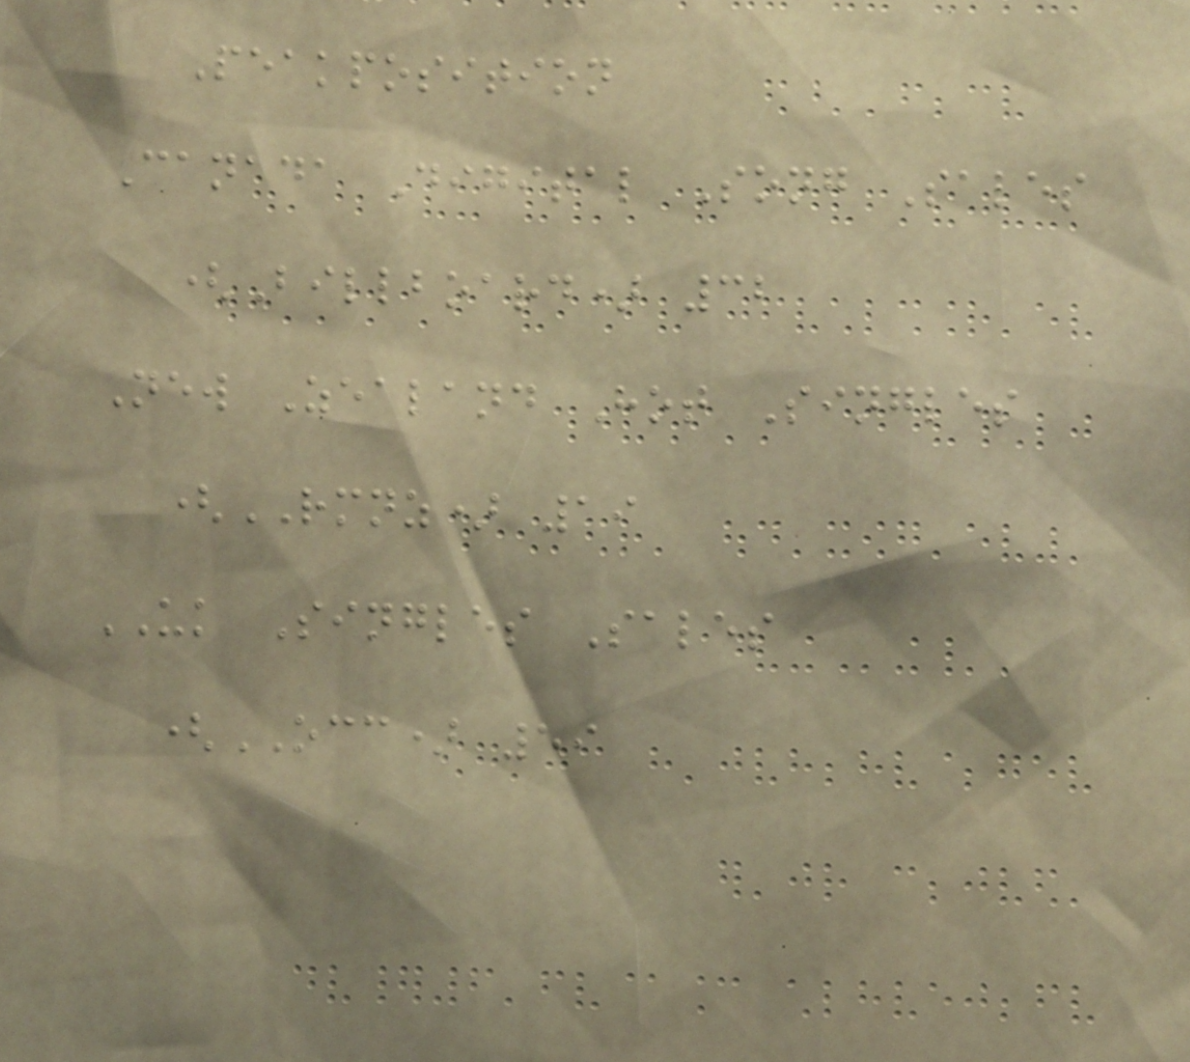Peakposition
Canada Digital Song Sales
(Billboard) 32
New Zealand Hot Singles
(RMNZ) 19
UK Singles Sales
(OCC) 59
